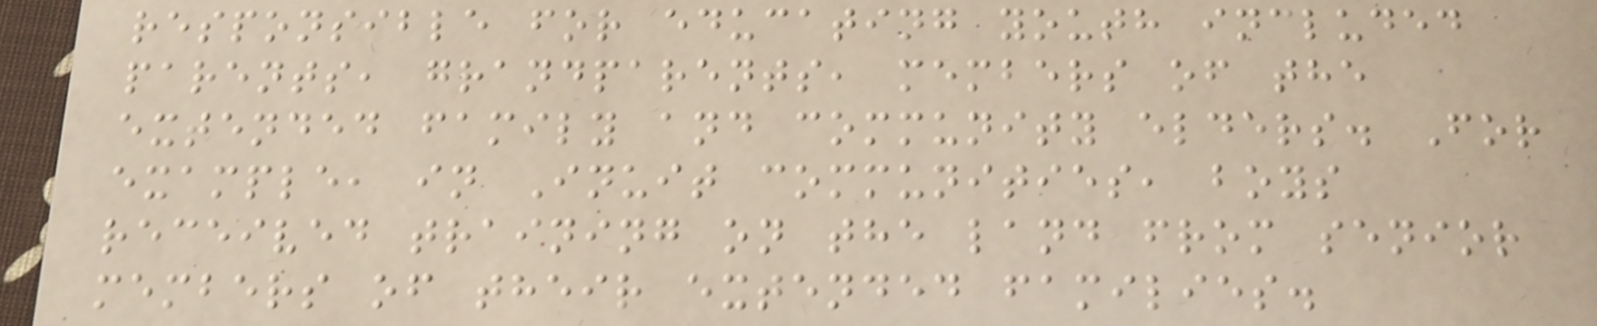responsible for educating youth included
parents, grandparents, members of the
extended family and community elders. For
example, in Inuit communities, boys
received training on the land from senior
members of their extended families.
